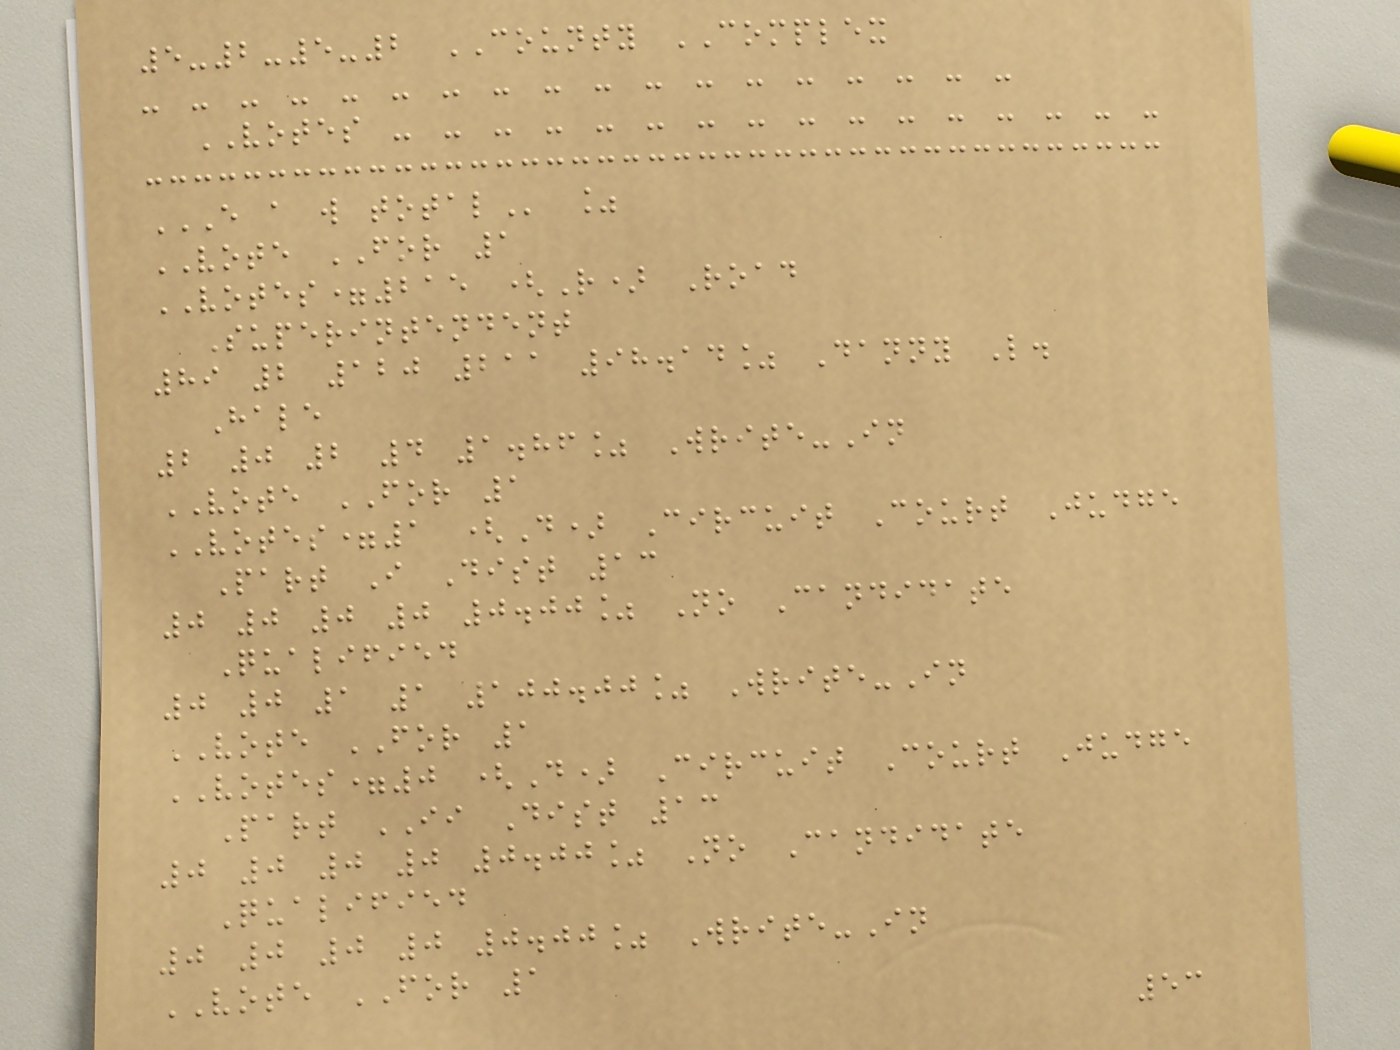5-2-5-2 COUNTY COMPLEX
- - - - - - - - - - - - - - - - - -
VOTES - - - - - - - - - - - - - - - -
E A W TOTAL %
VOTE FOR 1
VOTES=215 (R) Road
Superintendent
89 2 120 211 98.14% Danny L.
Hale
2 0 2 4 1.86% Write-In
VOTE FOR 1
VOTES=1 (D) Circuit Court Judge
Part I Dist 13
0 0 0 0 0.00% No Candidate
Qualified
0 0 1 1 100.00% Write-In
VOTE FOR 1
VOTES=0 (D) Circuit Court Judge
Part II Dist 13
0 0 0 0 0.00% No Candidate
Qualified
0 0 0 0 0.00% Write-In
VOTE FOR 1
53
